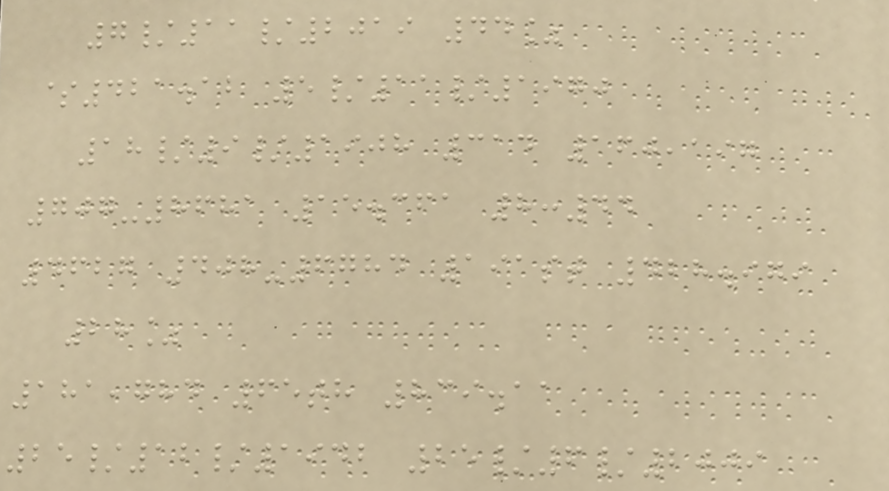7/11/2019 44%
$421.12 5/11/1970
18/9/1908 314 160,197
707-8681 15.361 8:44
4627 408-6784 191st 428.979
28%
181,784 65th 839.11
25/12/1942 25/6/2009
